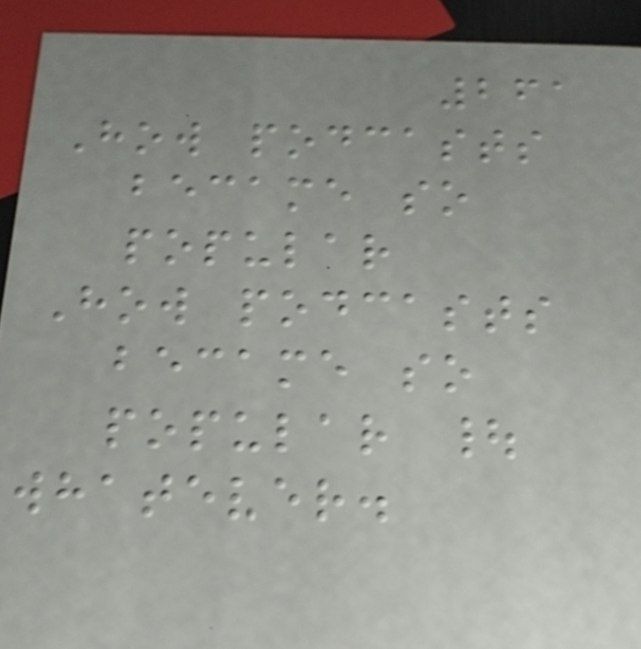261
How podcasts
became so
popular
How podcasts
became so
popular |
whatever.
